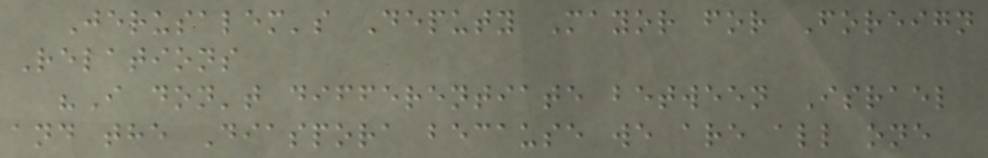Jerusalem's Deputy Mayor for Foreign
Relations
"I don't differentiate between Israel
and the Diaspora because we are all one
